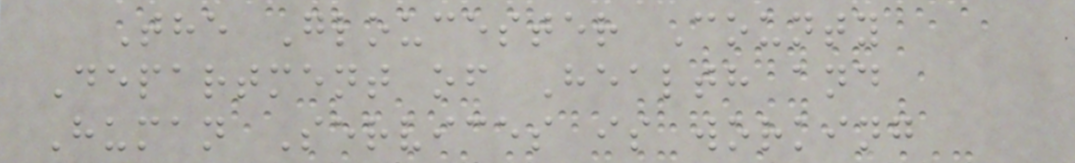The Gloucester County
Department of Health and
Human Services is working
